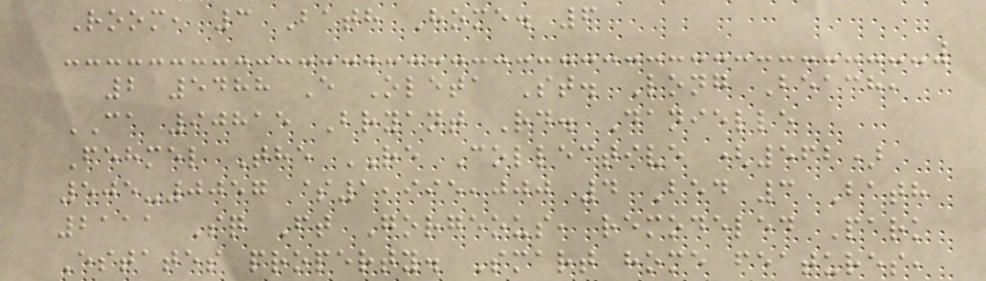Room, 3 Bath Home. 6
2 5488 E Oleta St. Long Beach,
CA 90815 Bryant Rd. Danielle
Fehmel The RE Collective (562)
505-0057 $1,995,000 4 Bed 3 Bath
2111 Sq Ft Gorgeous, remodeled Park
Estates property. Smart home features,
